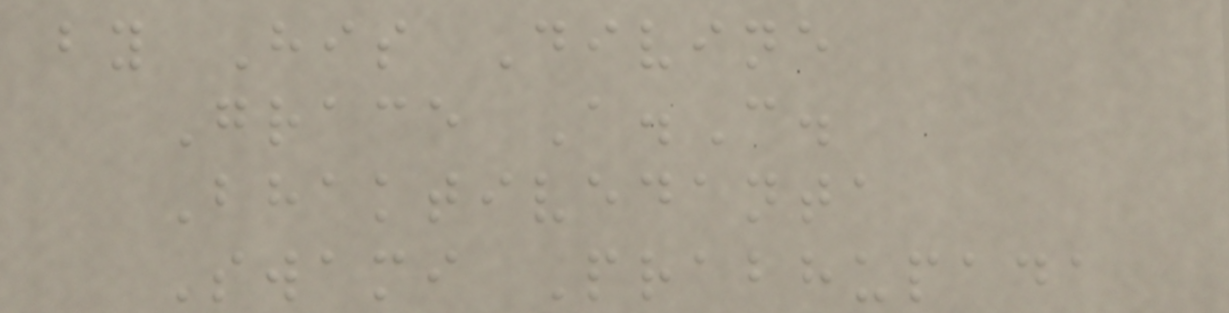by His Divine
Grace A.C.
Bhaktivedanta
Swami Prabhupada
